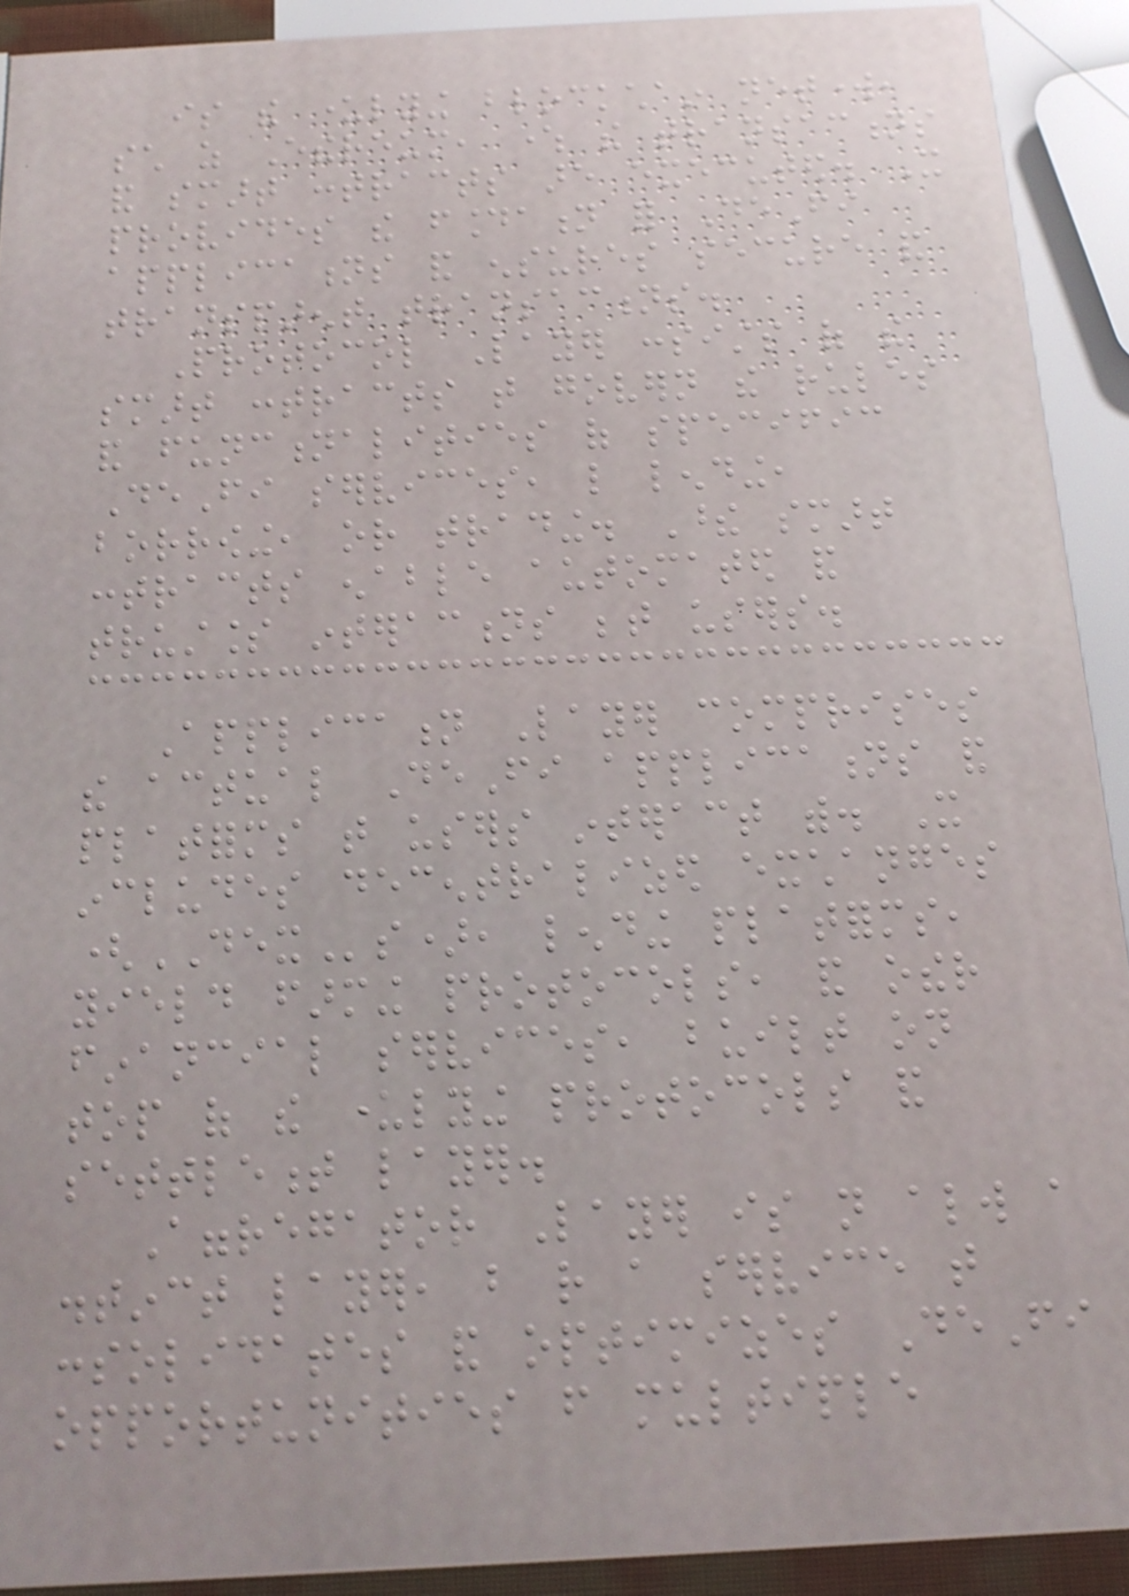is the underlying blockchain network,
such as Ethereum, where the transactions
and smart contracts are executed. It
provides the foundation for DeFi
applications and ensures secure and
transparent transactions.
Protocol Layer consists of the
smart contracts that govern the rules
and functionalities of specific
DeFi services, like lending,
borrowing, or trading. These smart
contracts enable automated and
trustless interactions between users.
Application Layer comprises
the actual DeFi applications and
platforms that users interact with. It
includes decentralized exchanges
(DEXs), lending platforms,
yield farming protocols, and other
financial services, built on
top of the underlying protocols and
settlement layer.
Aggregator Layer is not always a
distinct layer, but rather a service that
consolidates and optimizes DeFi
opportunities from multiple
